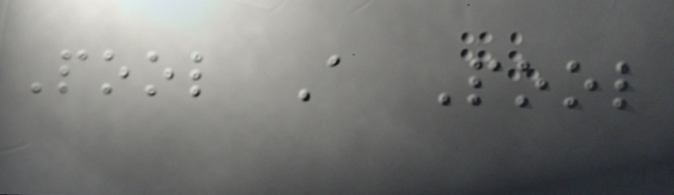Pool A Pool
